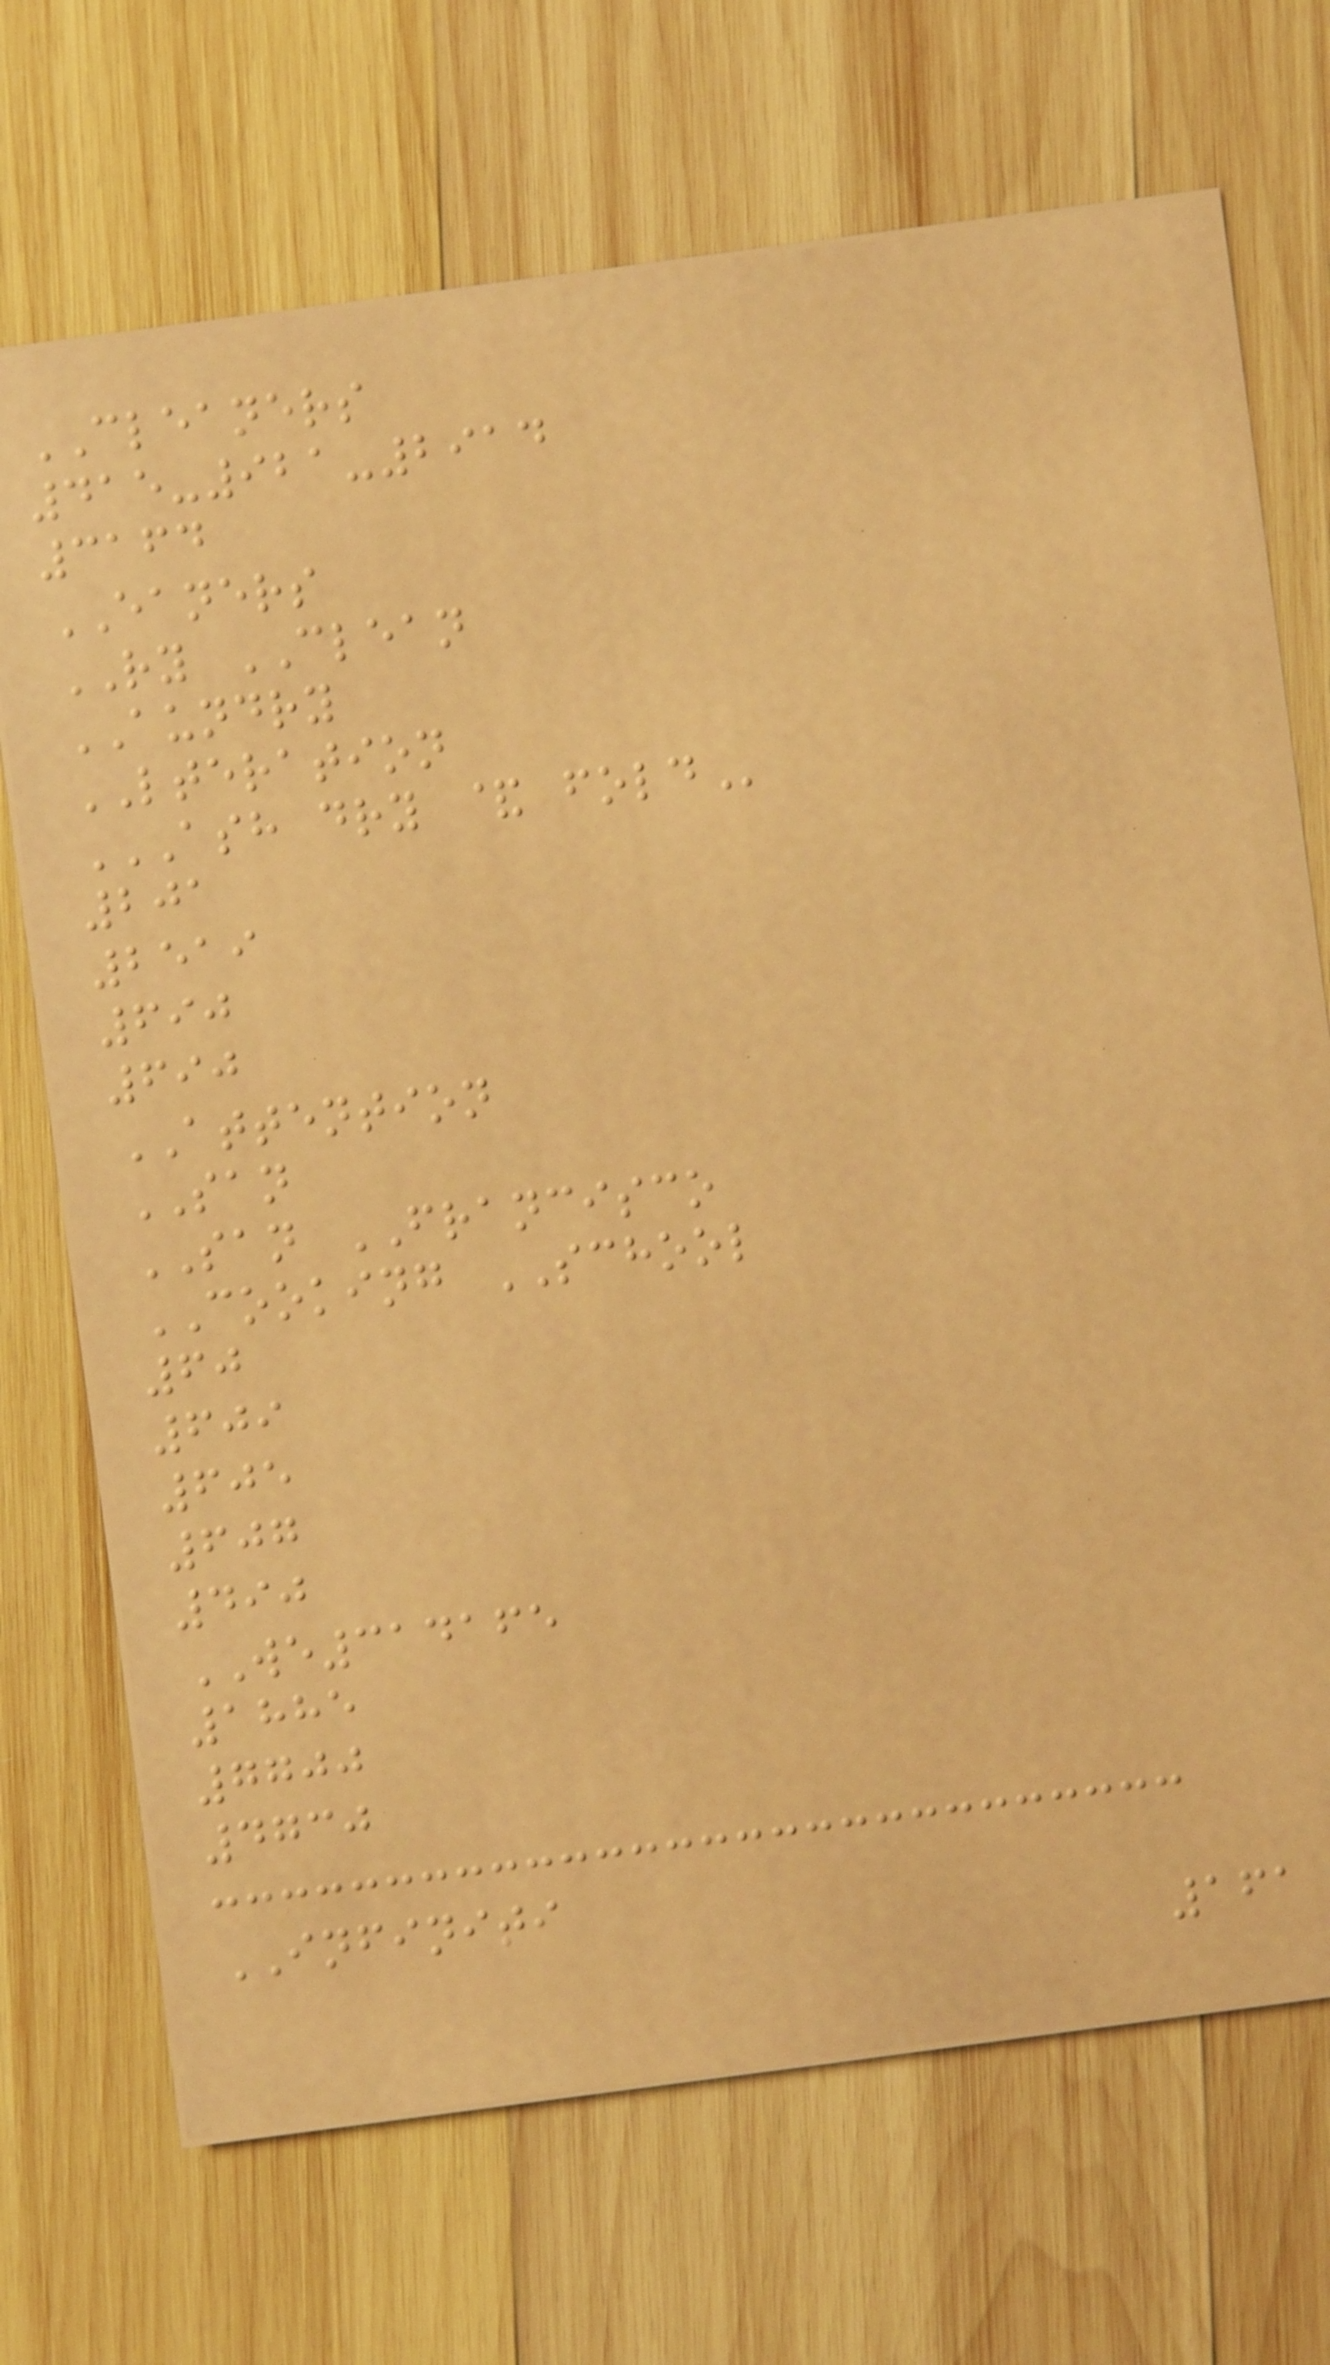CLEANERS
415-921-2914
3164
EANERS
RY CLEAN
AUNDRY
LTERATION
ASH DRY & FOLD
201
2519
690
690
ATTENTION
SAN
SAN FRANCISCO
COOKING SCHOOL
60
609
605
607
490
WE314165
1885
7700
4730
INFINITI
161
